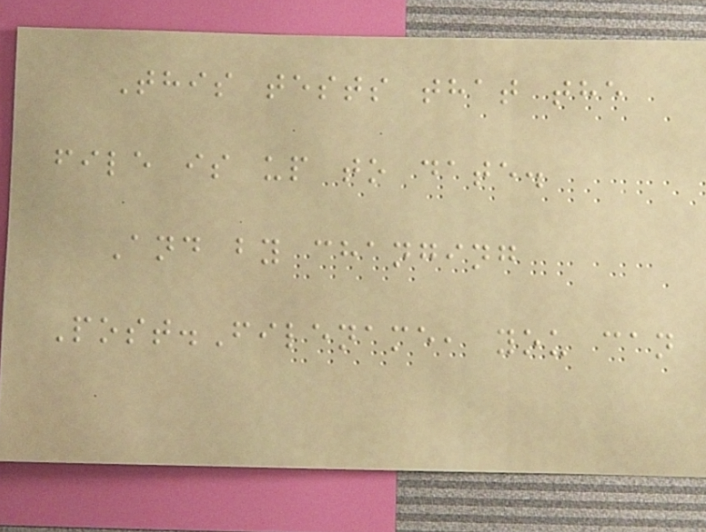This tests that the
file is up to date.
And by changing
Post.Filename, you can
